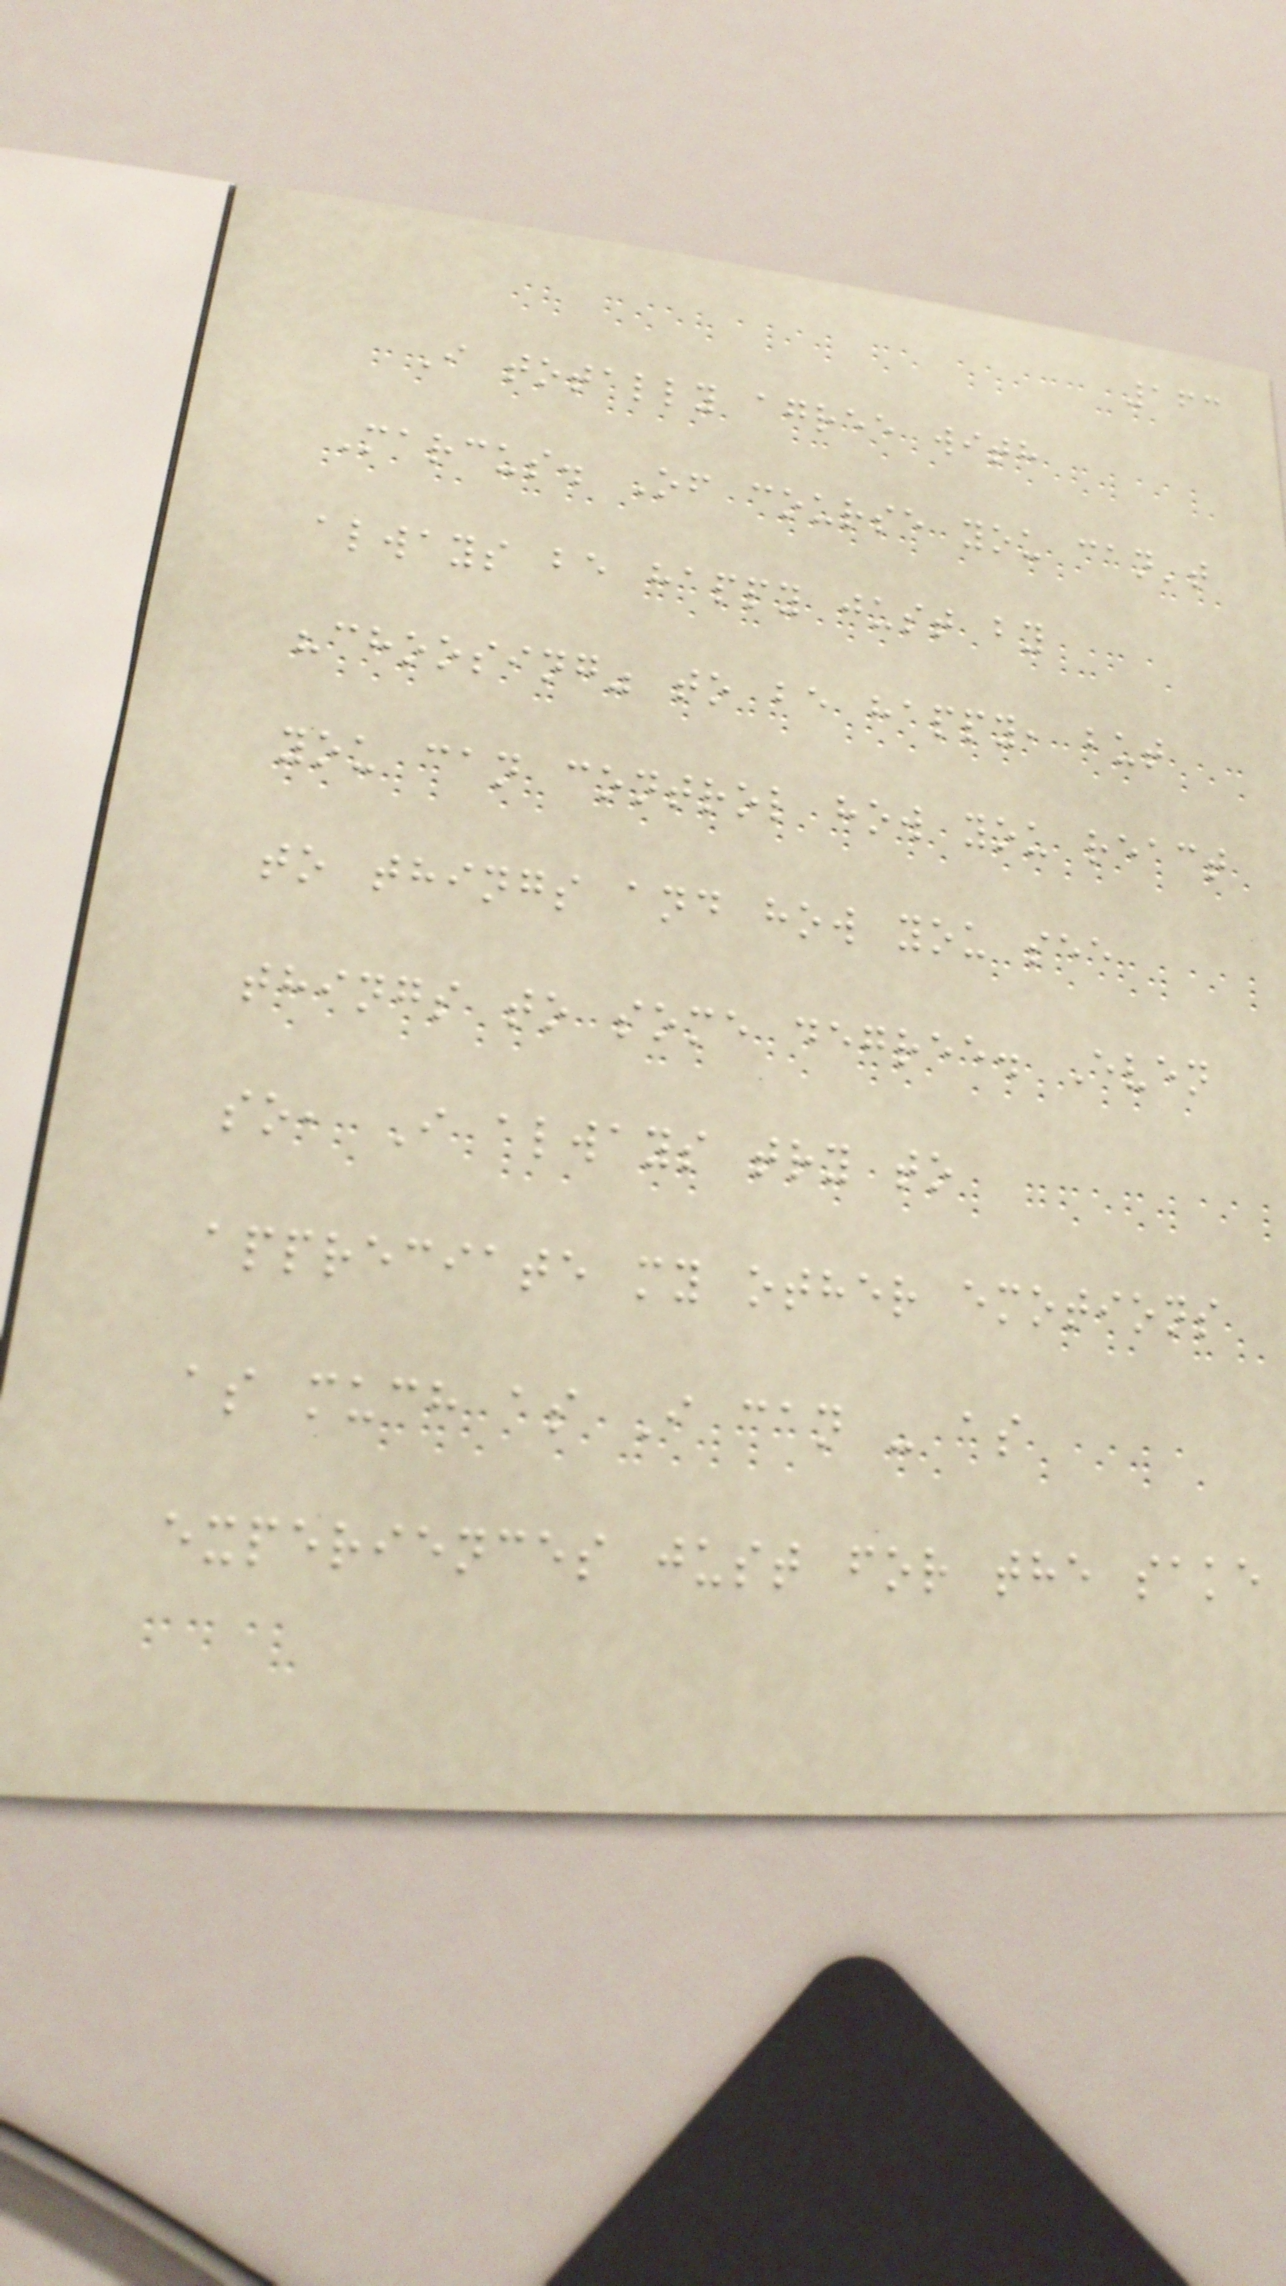163
I totally agree with
Marcus. Of course you can't
always be happy just by
"choosing" to be happy, but
you can control how you react
to things and how you see
things to some degree. Even
so, I always try to
appreciate my other emotions
as much as I can - as
experiences just for the sake
